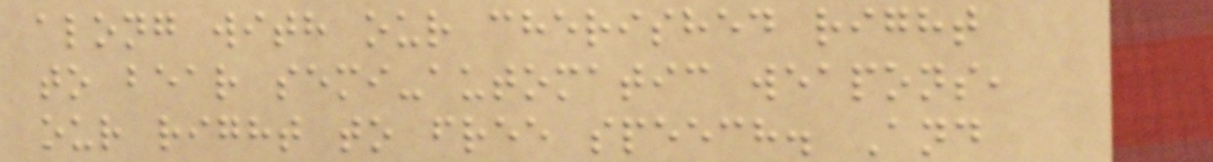along with our cherished right
to bear semi-automatic weapons,
our right to free speech. And
